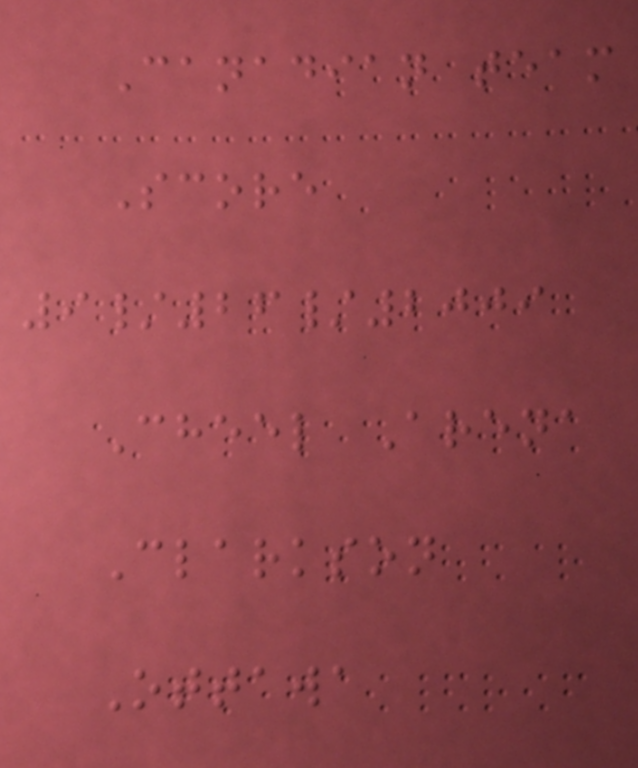Canadian team
Score
9/26/2009
Cheel Arena
Clarkson
Ottawa
